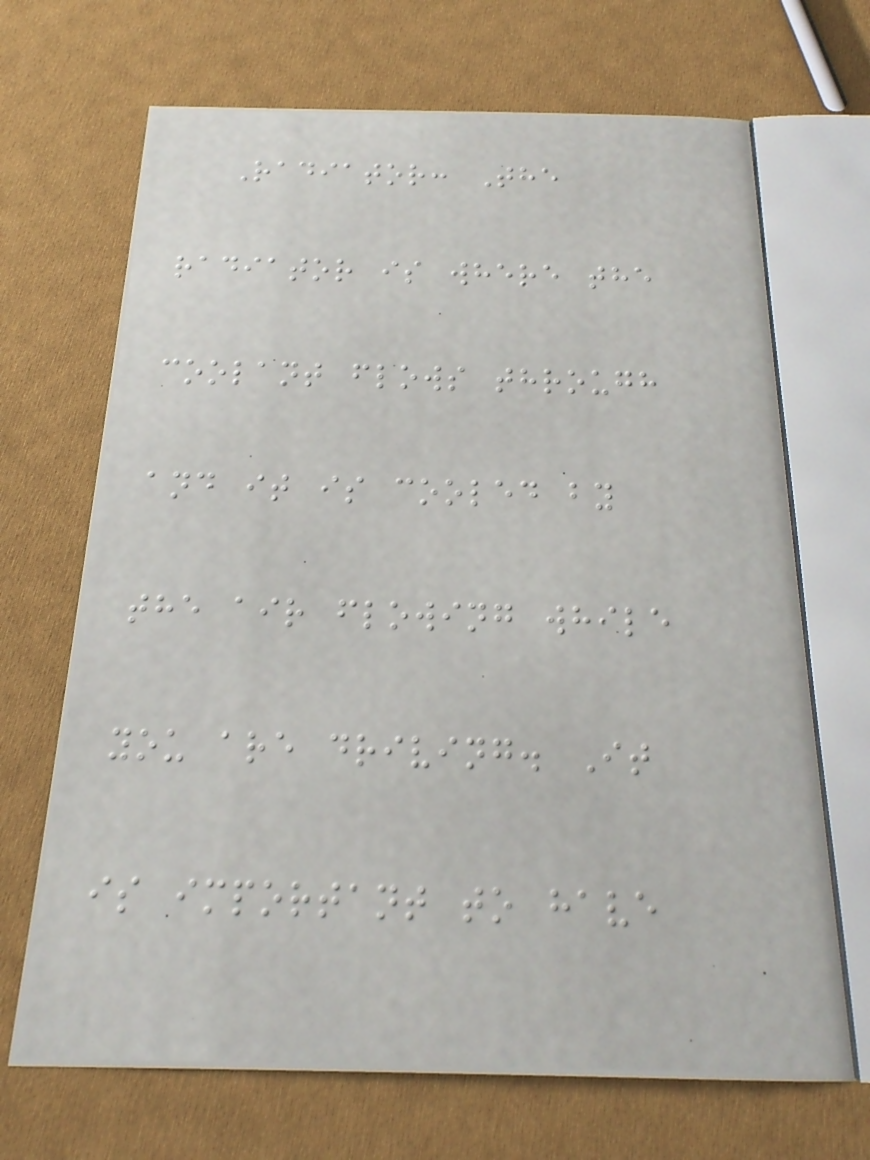Radiator: The
radiator is where the
coolant flows through
and it is cooled by
the air flowing while
you are driving. It
is important to have
